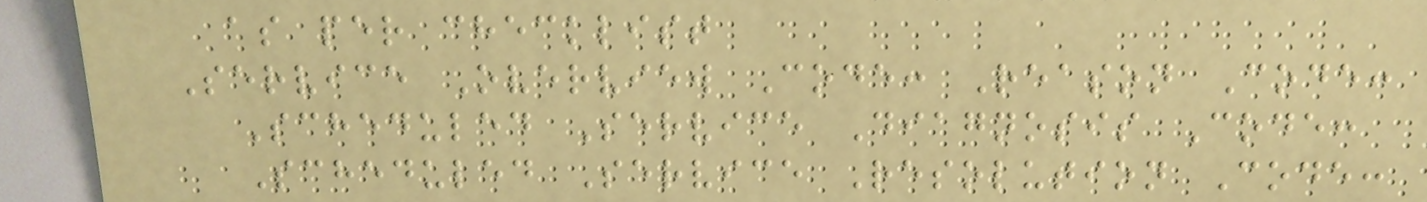as per checklist
Service Overview Code: Reason Code:
Scheduled Service Diagnosis Code:
Scheduled Service Resolution Code:
